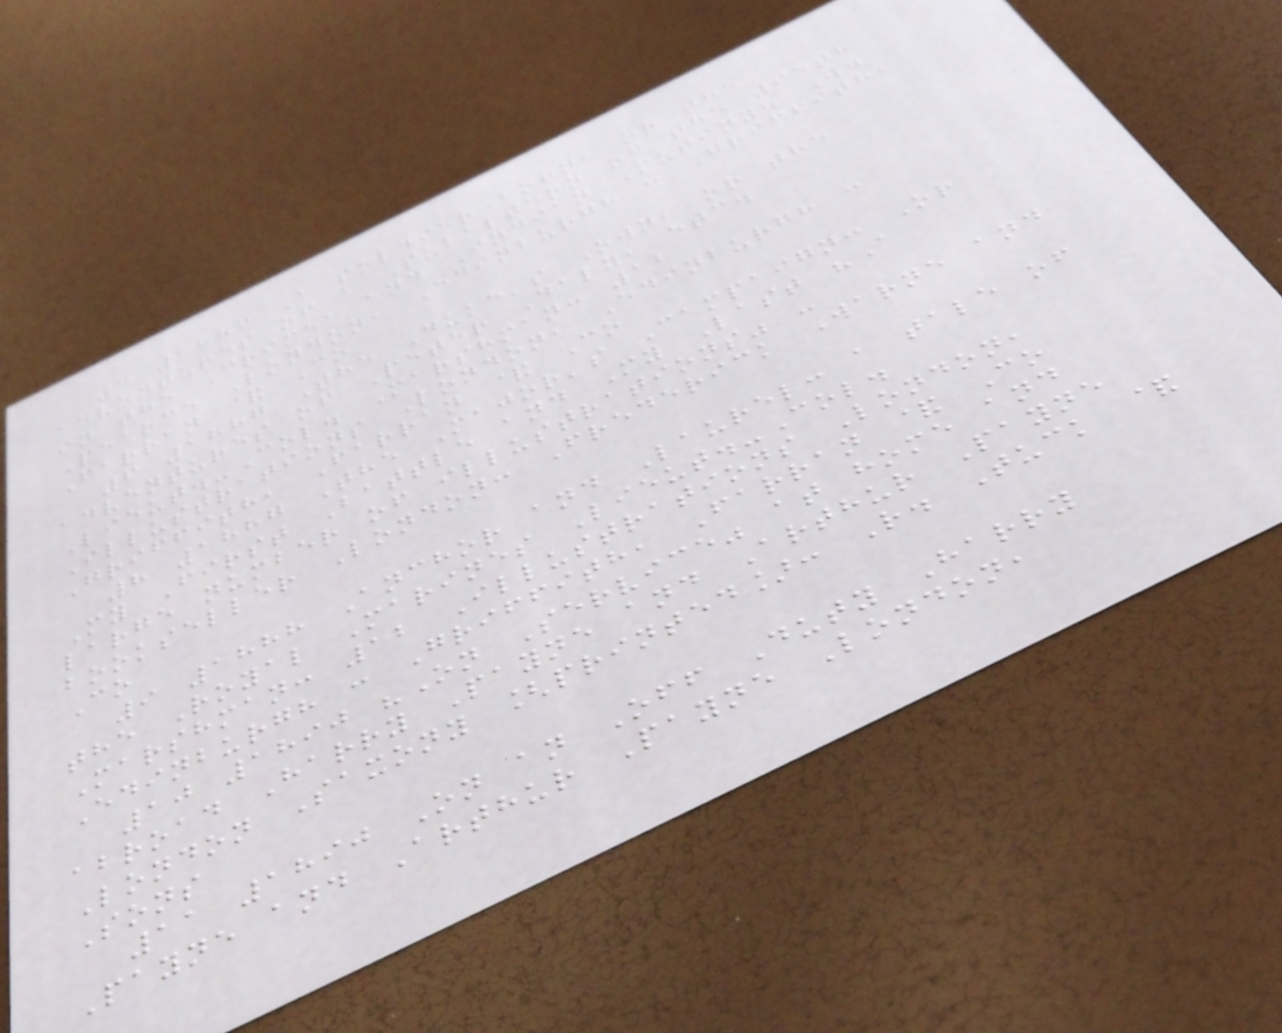4 1886 A soldier born, or the
adventures of a Subaltern of the 95th
in the Crimea and Indian Mutiny. W.
Pearce London, Edinburgh : Griffith,
Farran & Co
6 1887 The Duke's Own, or the
adventures of Peter Daly, etc.
Lieut.-Col. Marshman: 12
Illustrations London, Edinburgh :
Griffith, Farran & Co
8 1887 The Major's Campaign: Or
My First Battle and My Last "A
large number of illustrations" -
bookseller London: Frederick Warne and
Co
9 1888 Anchor and Laurel: a tale of
the Royal Marines Lieut.-Col.
Marshman: 12 Illustrations London,
Edinburgh : Griffith, Farran & Co
10 1890 "On Service" at home and
abroad Harry Payne and Arthur Payne
London Saxony [printed]: R. Tuck &
Sons
11 1890 On an Off Duty Harry
Payne and Arthur Payne London,
